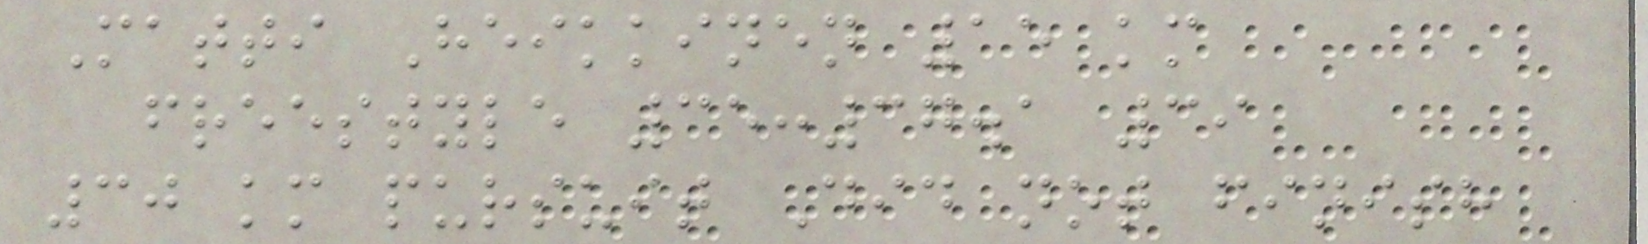Matti Heikkinen 15 km
freestyle 35:37.1 39
30 km pursuit Did not finish
